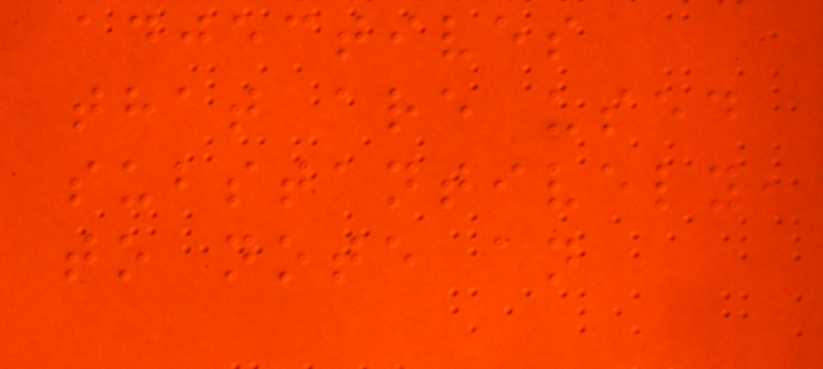adjectives
that are used
substantively,
to note an
